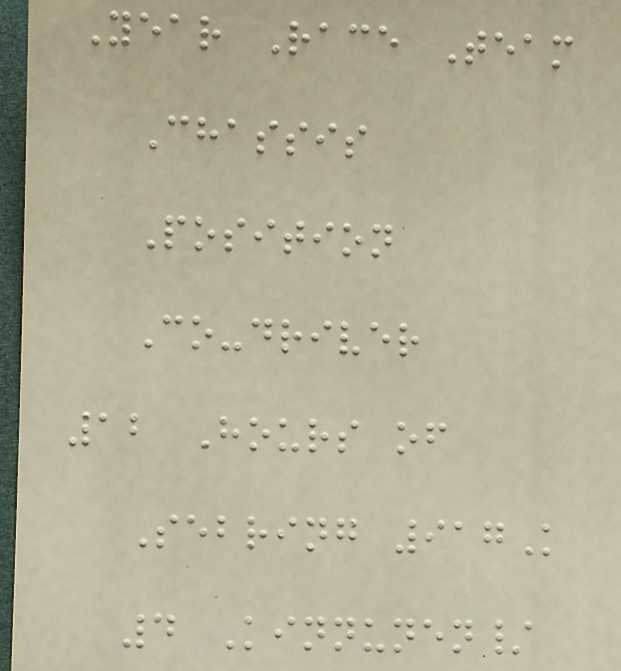Year Race Team
Chassis
Position
Co-driver
12 Hours of
Sebring 917K
4 Kinnunen/
